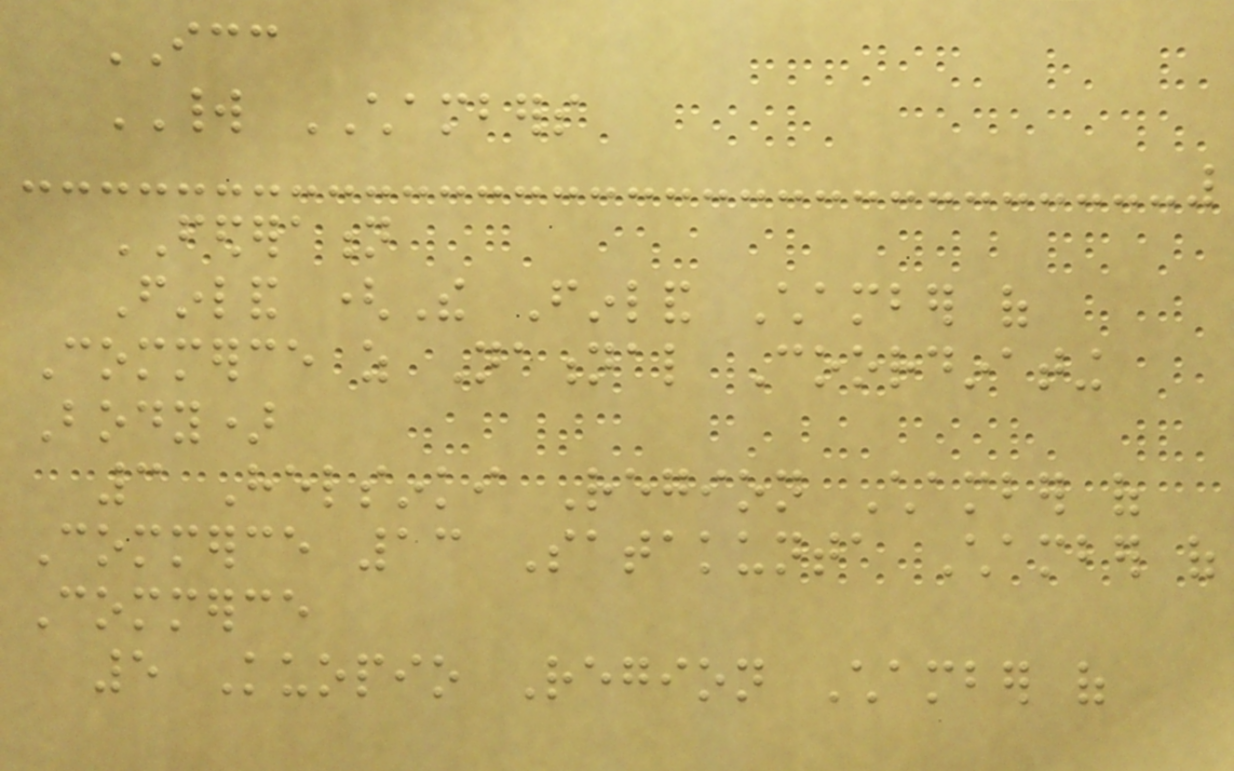ICC
WORLD CHAMBERS
FEDERATION
Finland (The Finland Chamber of
Commerce as National Coordinating
Body)
3 Helsinki Region Chamber of
Commerce 13 Satakunta Chamber of
Commerce
5 Kuopio Region Chamber of
